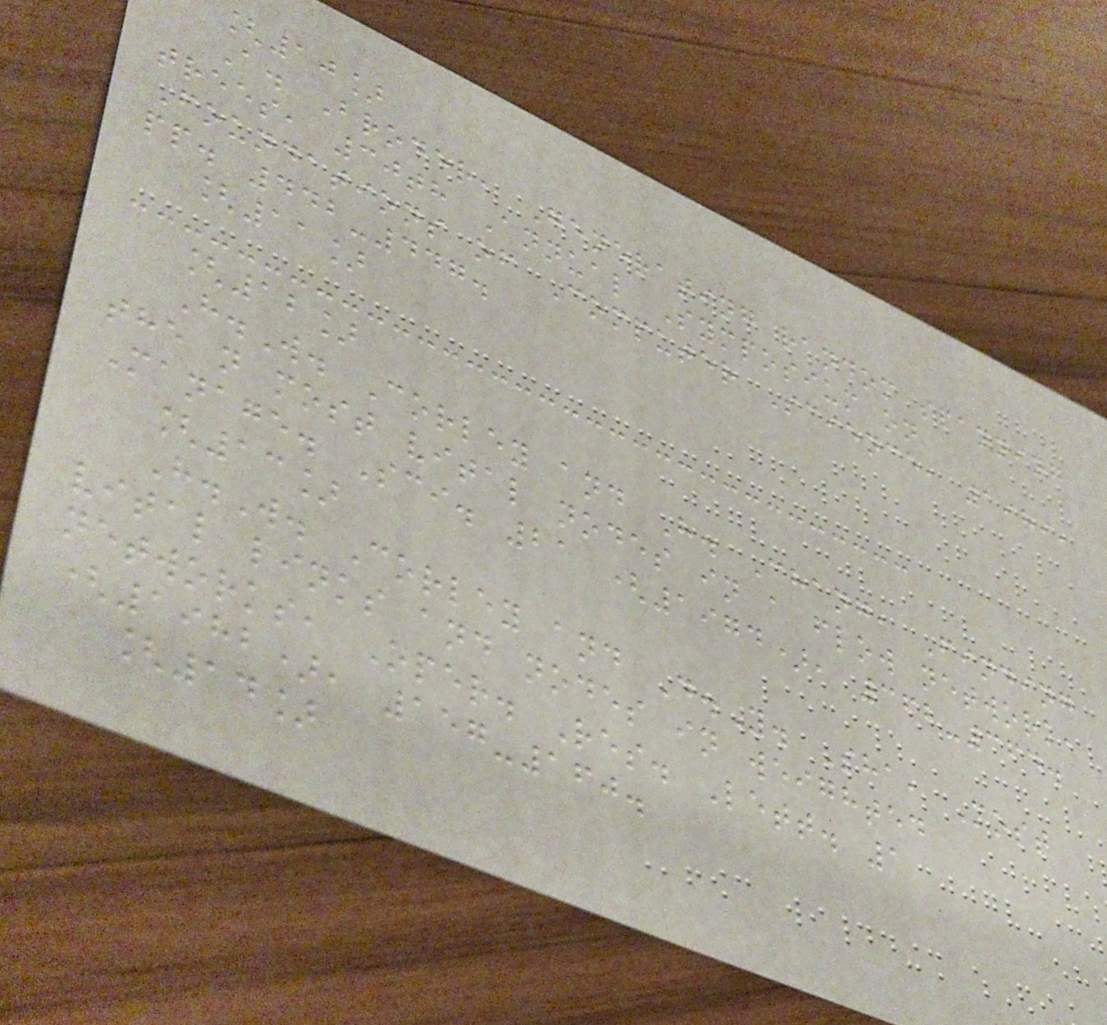[10]
A. Broder, Generating random spanning
trees, 30th Annual Symposium on
Foundations of Computer Science, 1989,
pp. 442-447.
[11]
[12]
H.W. Corley and H. Chang, Finding
the n most vital nodes in a flow network,
Manage. Sci. 21 (1974), 362-364.
[13]
H.W. Corley and D.Y. Sha, Most
vital links and nodes in weighted
networks, Oper. Res. Lett. 1
(1982), 157-160.
[14]
